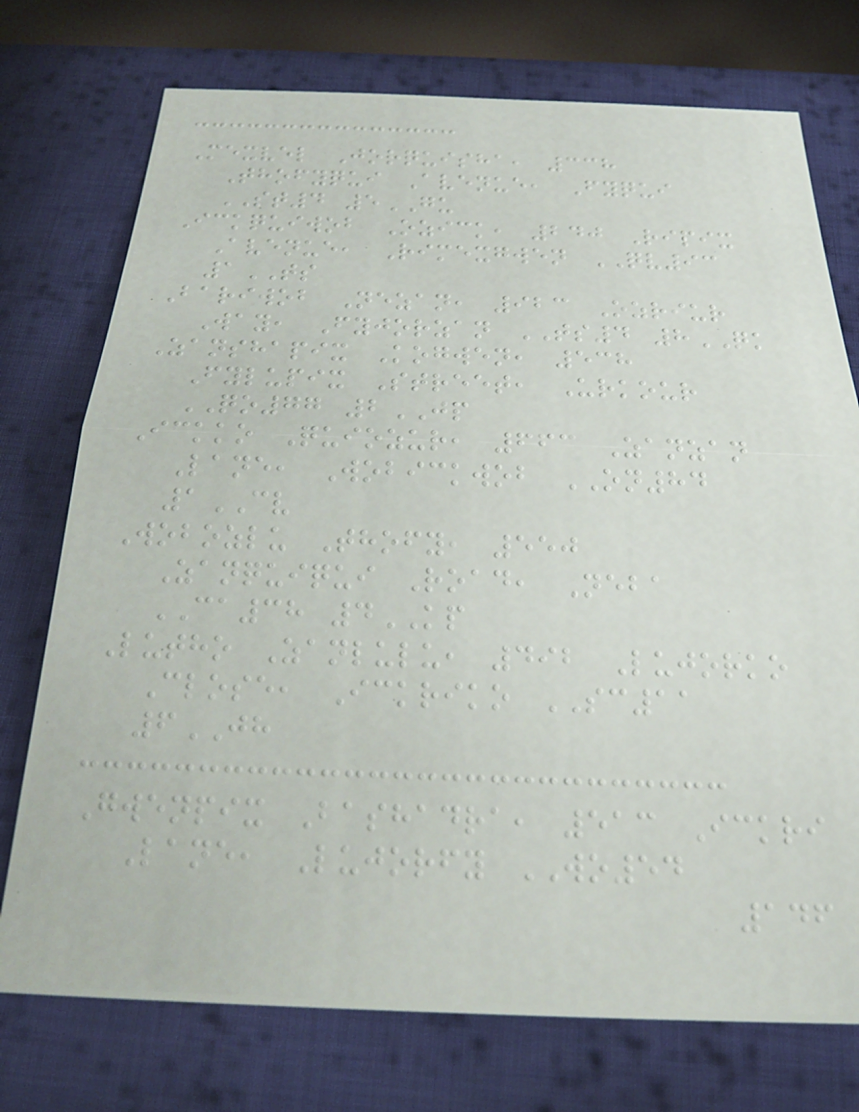Mexvel Jorquisha, 338
Thofyqui Avenue, Fyqui
ST4 5GU
Ickquiwob Ozick, 240 Ripix
Avenue, Rimexgwen QV93
1TS
Bariwob Nezan, 923 Ozriur
Way, Fyjorzan TS4 8QK
Zanshapix Kogwen, 538
Fylupix Street, Urkour
QO77 2JP
Ickko Quiozur, 663 Zanzan
Lane, Wobickwob ON84
1CV
Wobozlu Thofy, 550
Zanquiqui Road, Neba
CA38 4KP
Lutho Zanlulu, 492 Lujorko
Close, Ickriko SC11
6JH
Gwenpix Bashadra, 513 Ickri
Lane, Lujorfy WO54
146
